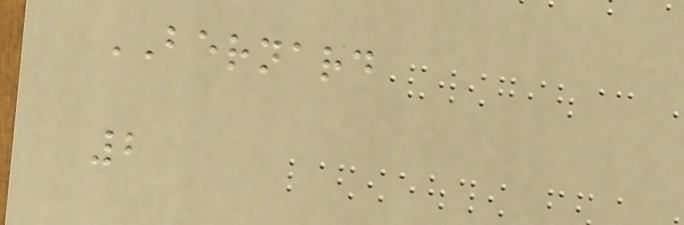BERNARD
2
